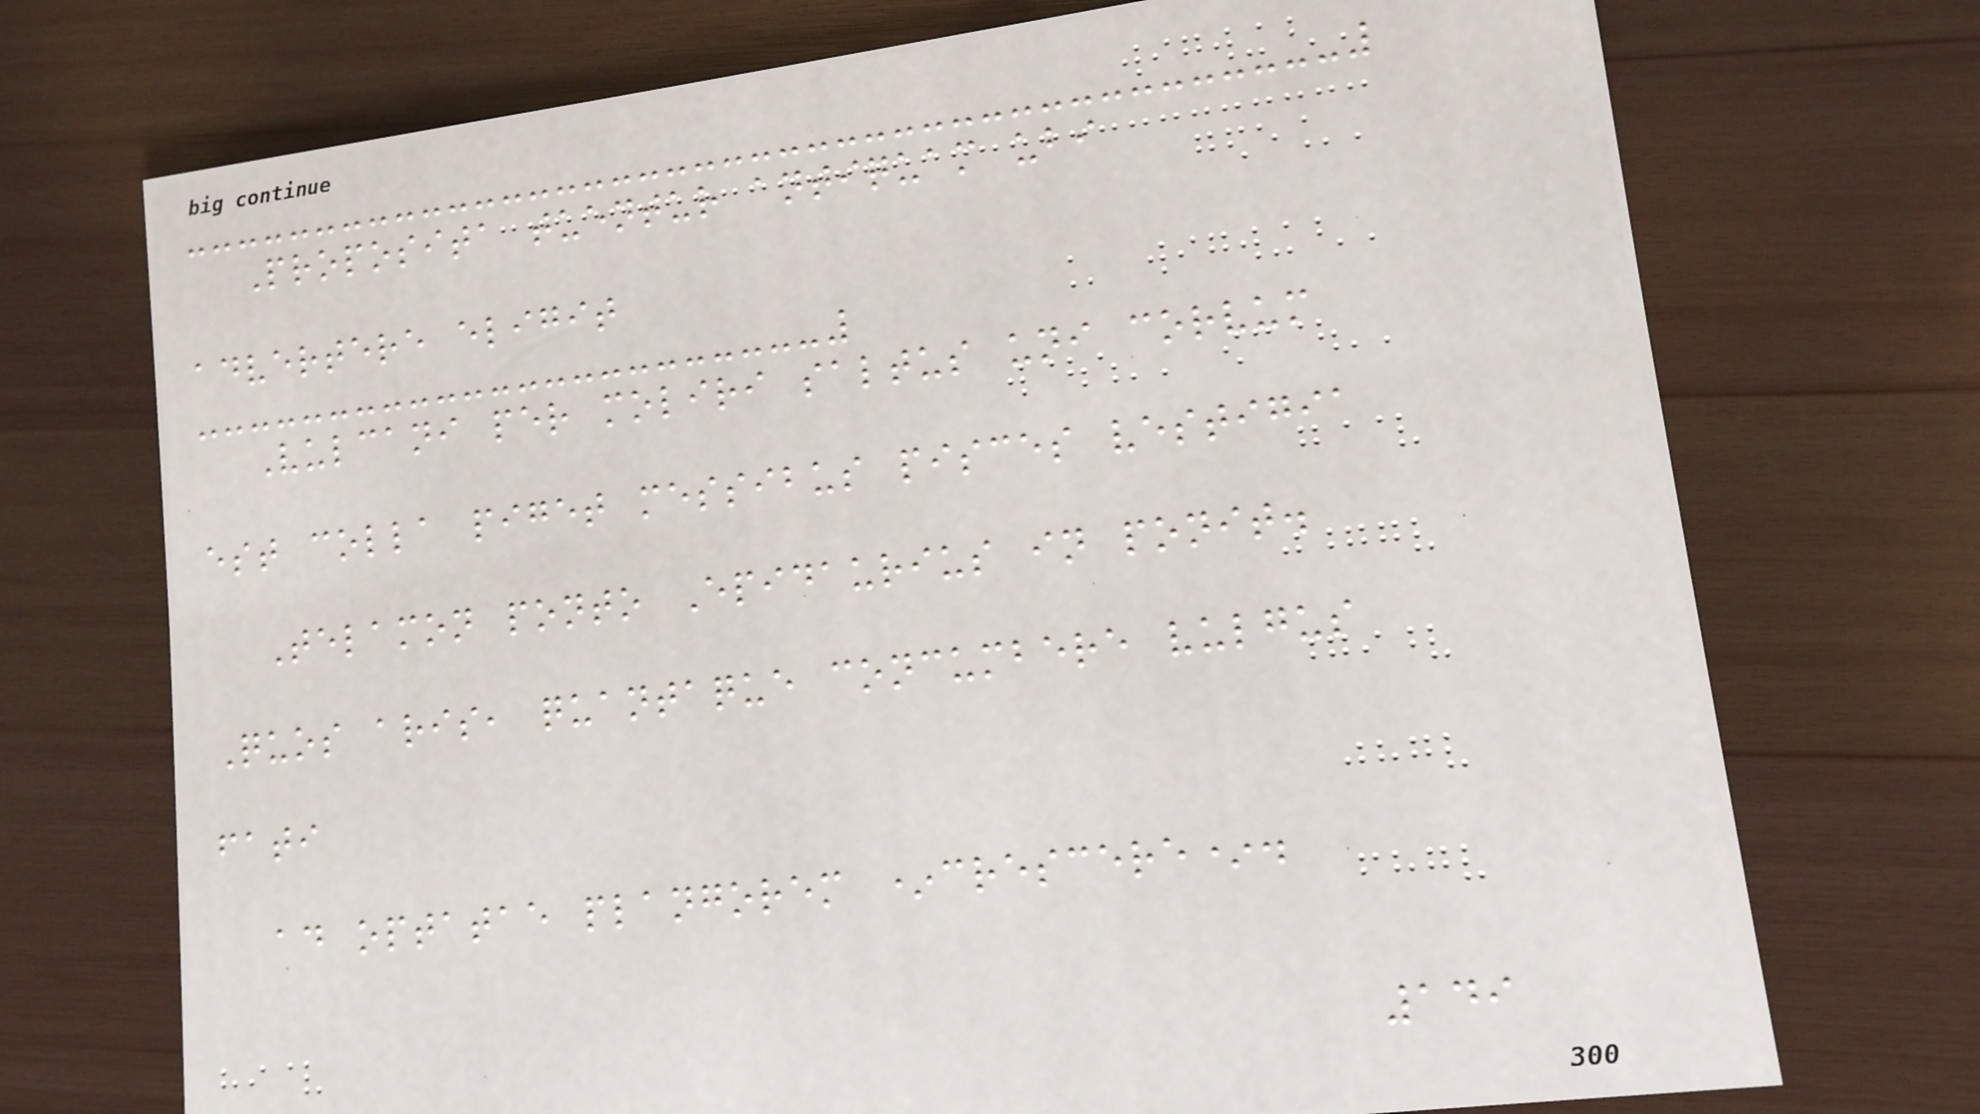Proposita tuentur antiquam ubi
advertere eligit
Vulcani per moliri saltus uni corvum
est colla piget messibus pisces vestigia
Telamon ponto Epidaurius in ponit.
Quos aris, quantaque concumbere vulgus
fati
ad optatae plangorem *crescere*.
149
